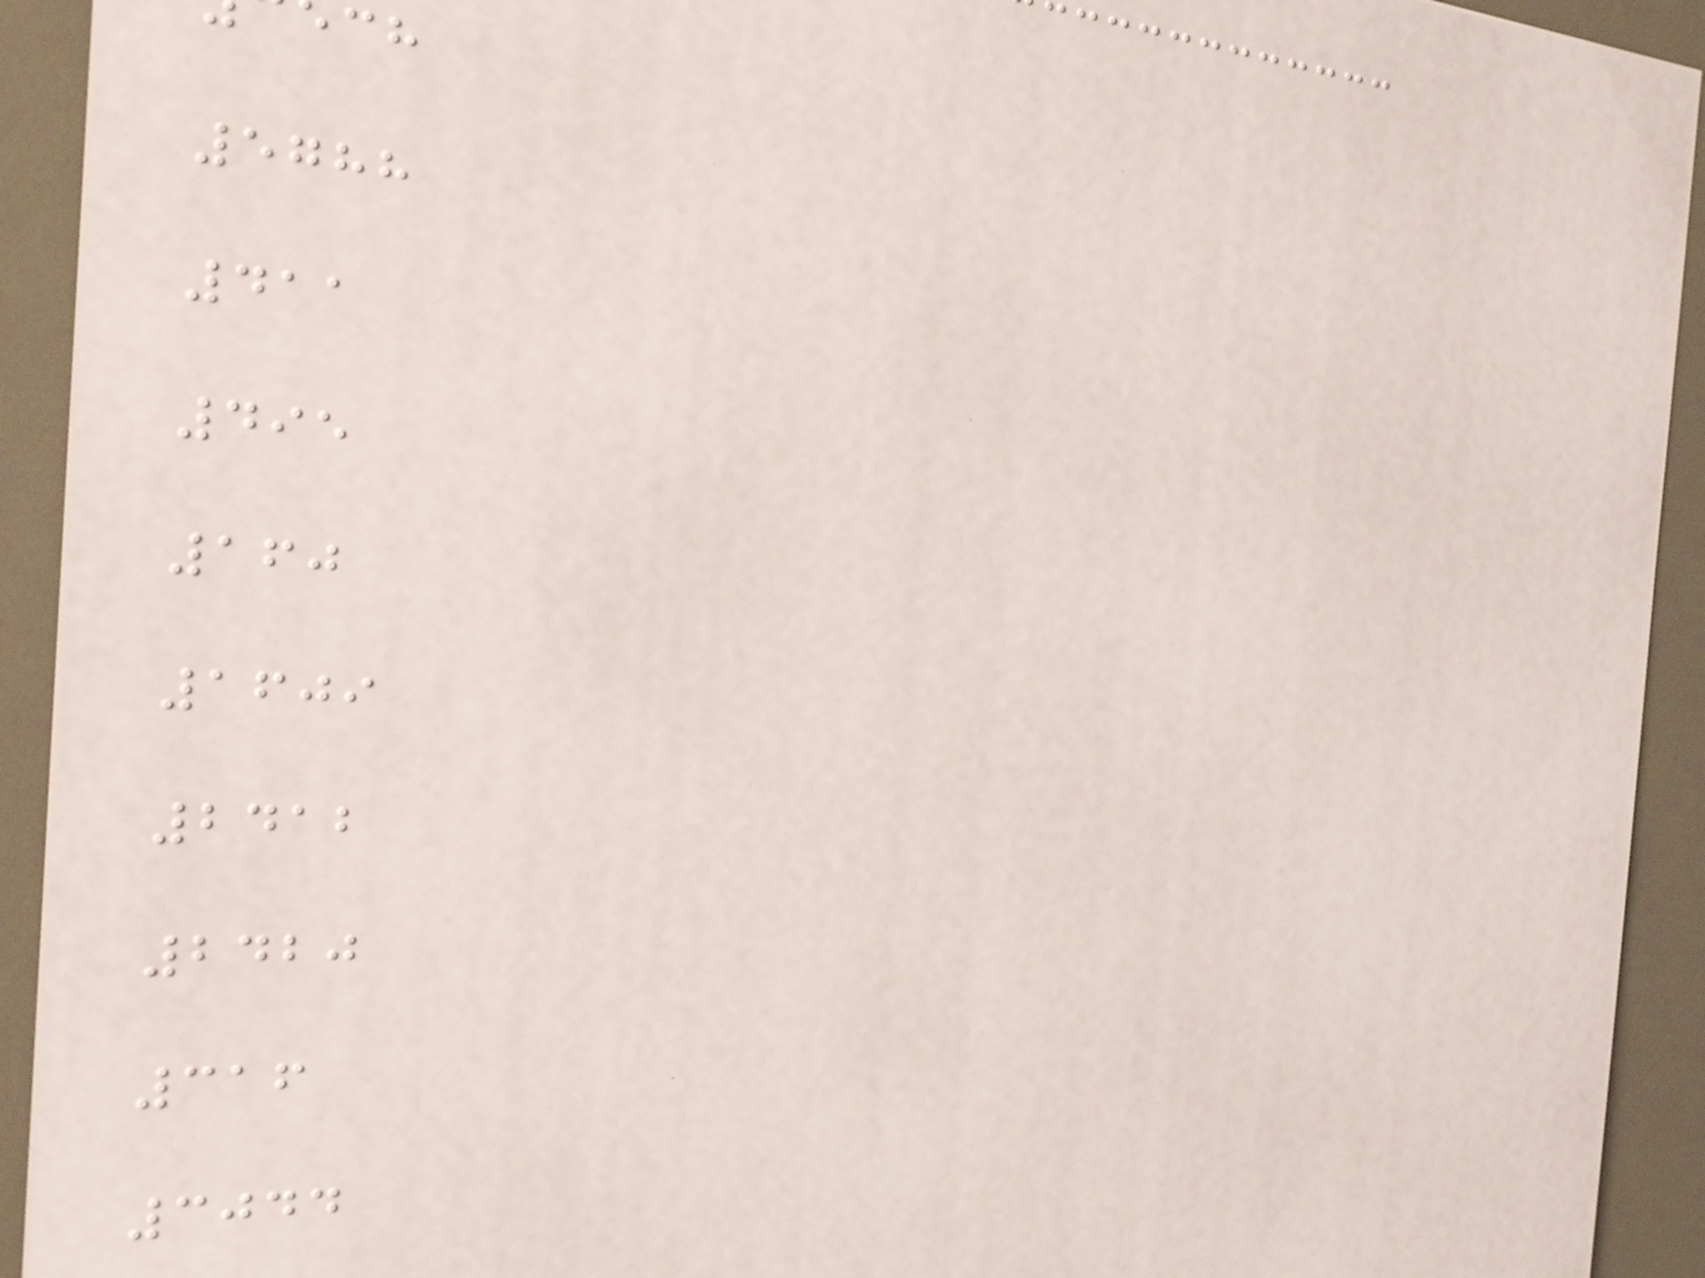5788
411
495
160
1609
2412
2420
316
3044
